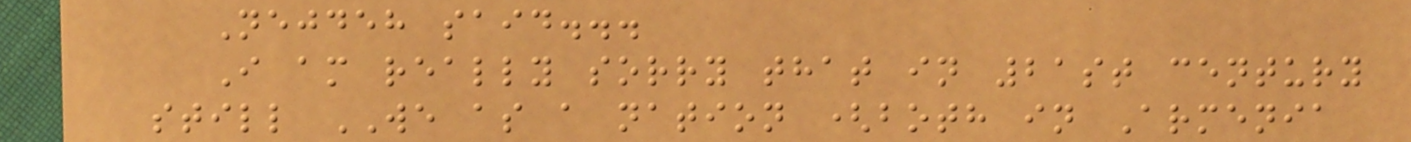Nejdeh said...
I am really sorry that in 21st century
still WE as a nation (both in Armenia
